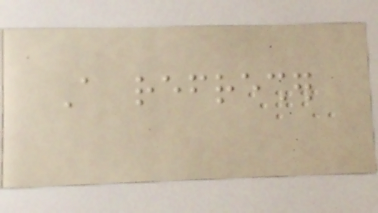A refresher
